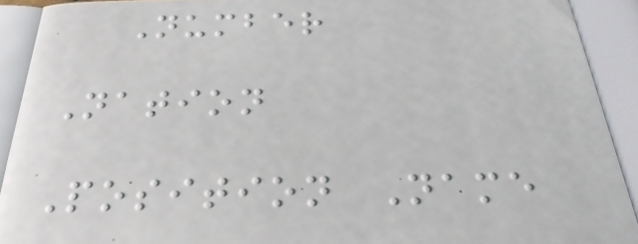Number
Nation
Position Name
